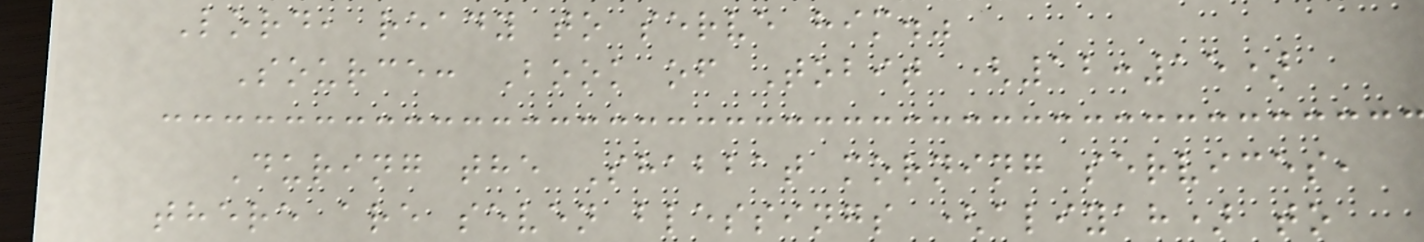Lord, ready to serve him."
Source: Book of Tobit (12:15)
During the Shabbat morning services,
there are seven blessings (aliyah) to
